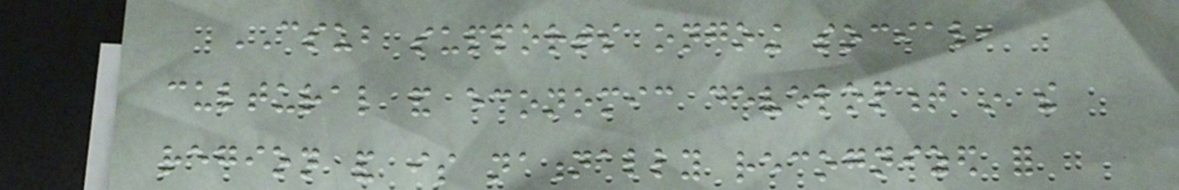CSUB supports ongoing social,
cultural and economic development in the
region and is nationally recognized for
